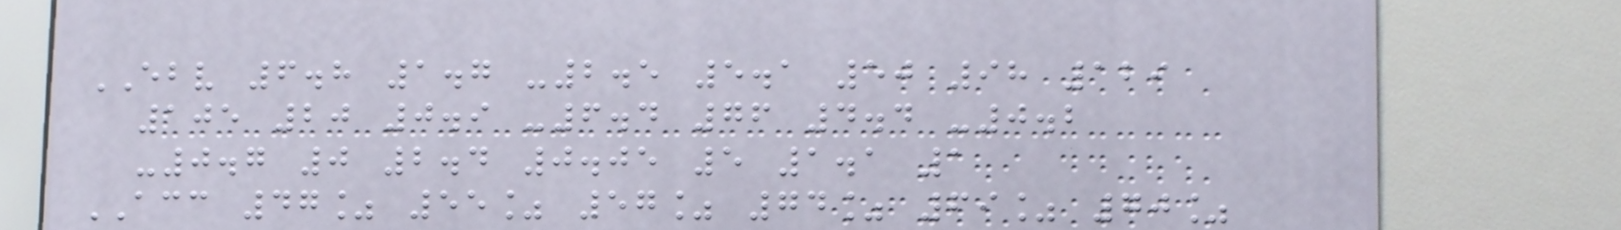EBV 6.8 1.7 -2.5 5.1 50 98 129
105 20 0.9 -6.4 76 4.4 -0.2
-0.7 0 2.4 0.05 5 1.1 1
ACC 47% 55% 57% 74% 69% 70%
